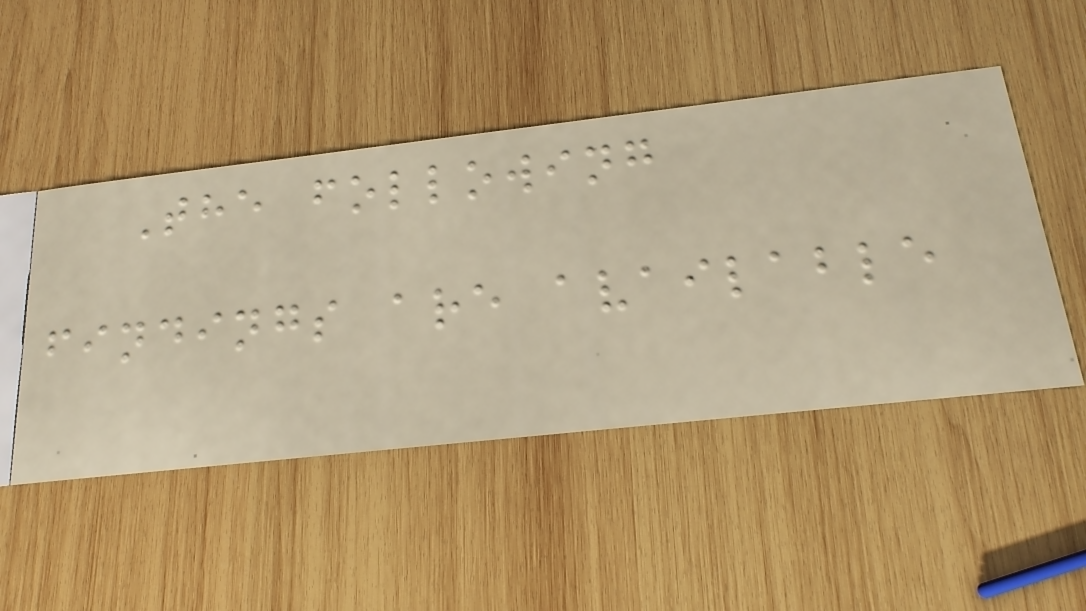The following
findings are available
